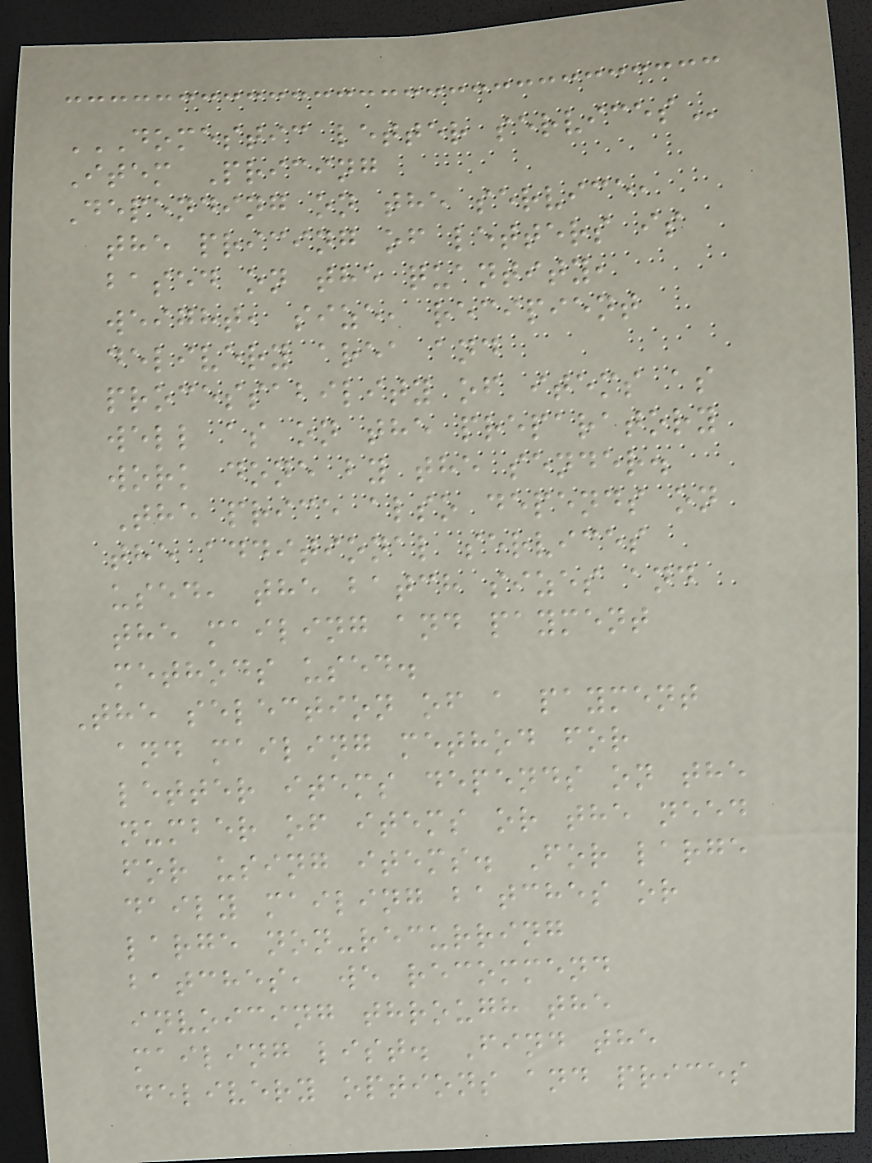DOMESTIC LETTER SERVICES
Item Pricing
Depending on the service,
the pricing of letters is
based on the quantity,
weight, size, recipient
delivery area and
processability of items as
well as on the preparatory
work done by the sender.
The price also depends on
the additional services
used, the batch sizes and
the mailing and payment
methods used.
The selection of a payment
and mailing method for
letter items depends on the
number of items or the need
for using items. For large
daily mailing batches or
large non-recurring
batches, we recommend
invoicing through the
mailing list. Find the
delivery options and prices
